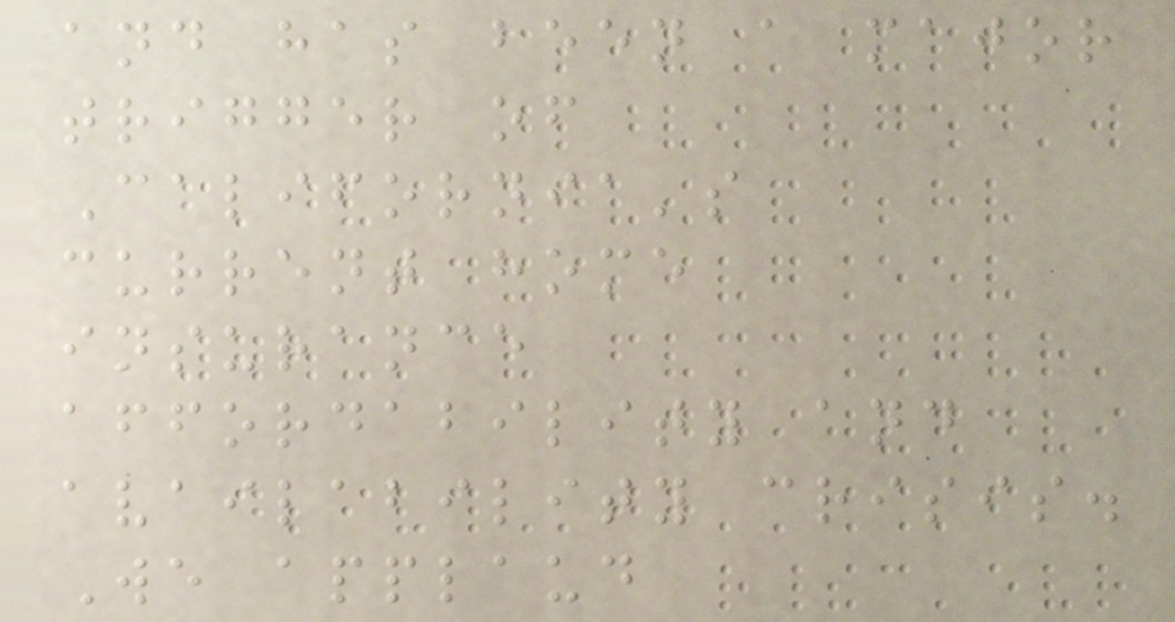and has been a major
trigger of
California's
current home
insurance
affordability and
availability crisis.
We applaud
